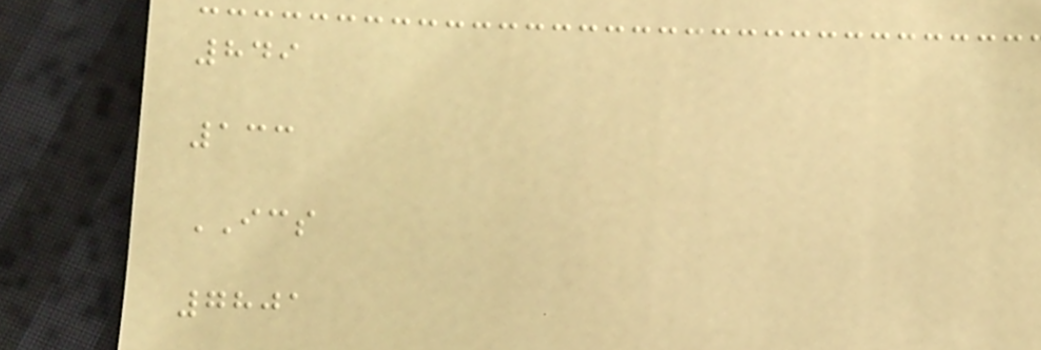849
133
ICS
7801
